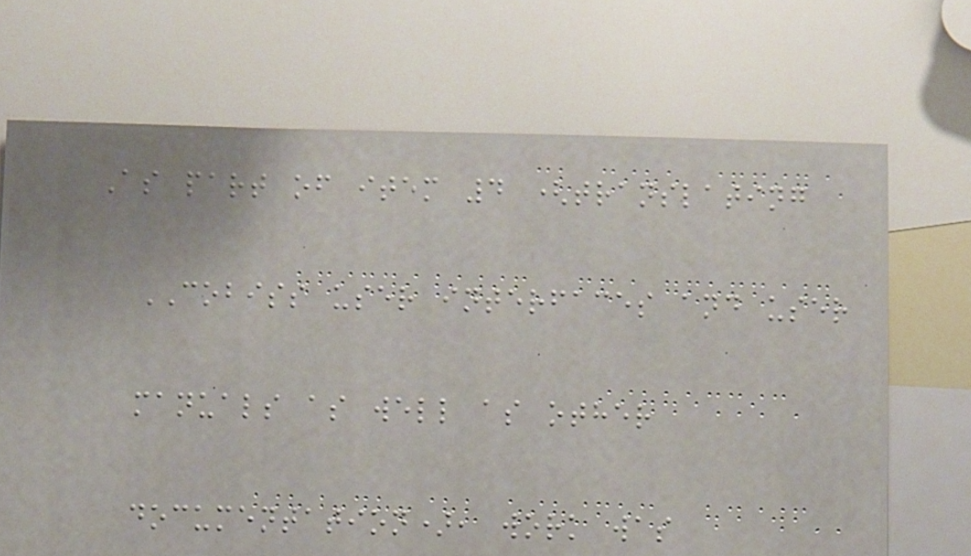As part of item 4 (translating
COBISS user interfaces and user
manuals as well as other
documentation), work was
